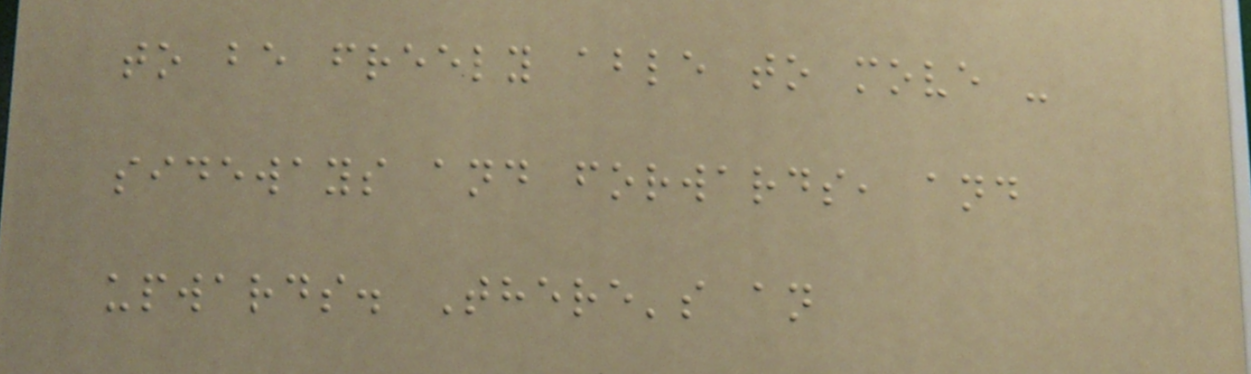to be freely able to move -
sideways and forwards, and
upwards. There's an
